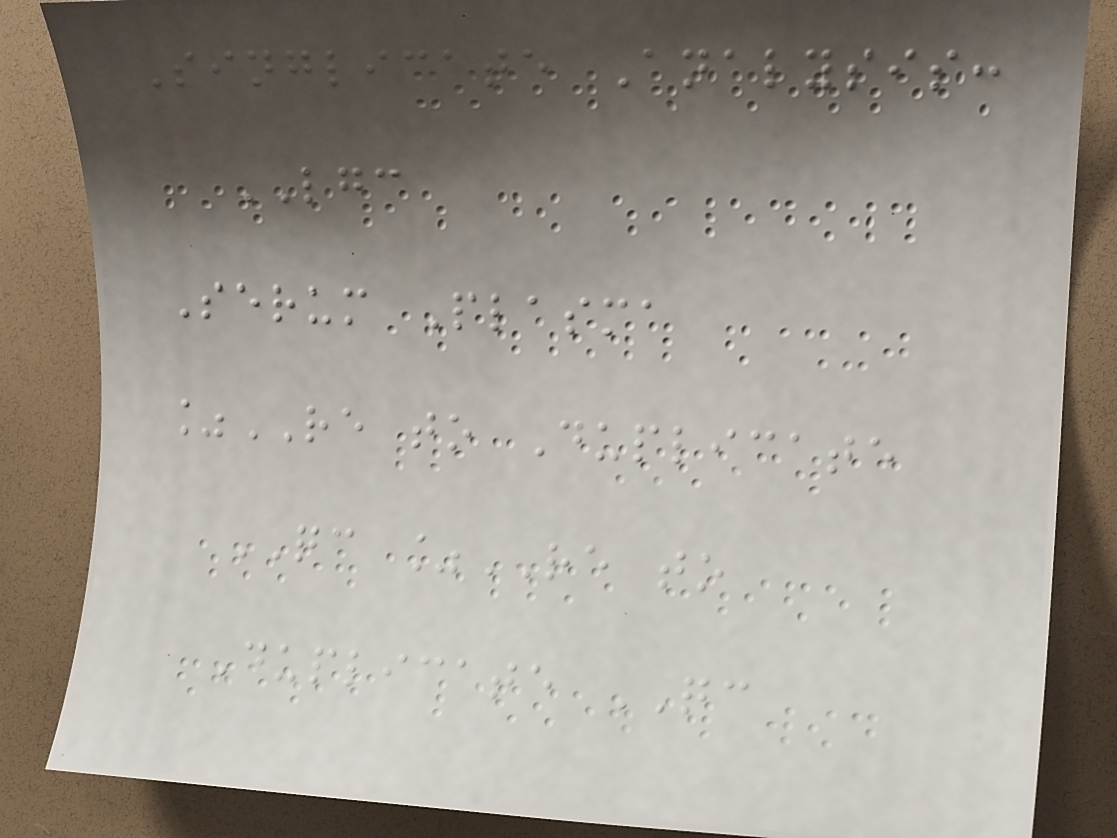Singlicate Analysis:
LGC
Serum Plasma
%RE to Duplicate
QC %RE to
Duplicate QC
